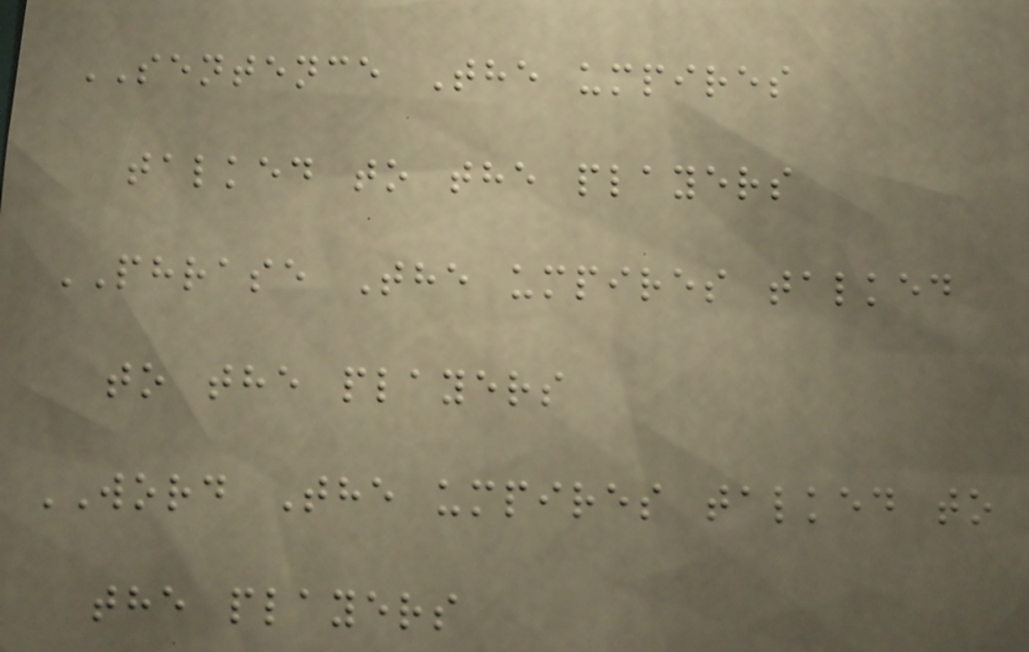SENTENCE The umpires
talked to the players
PHRASE The umpires talked
to the players
WORD The umpires talked to
the players
